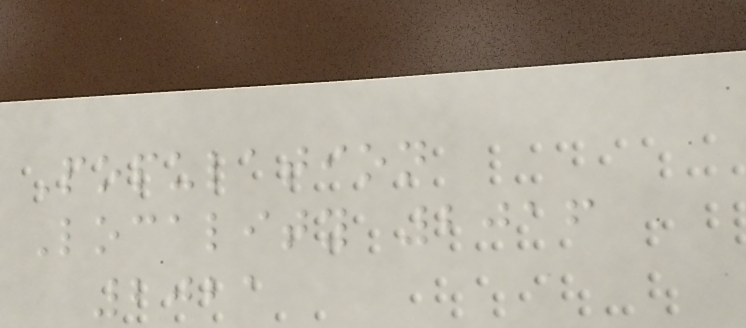Population
Locality 2016
2021
